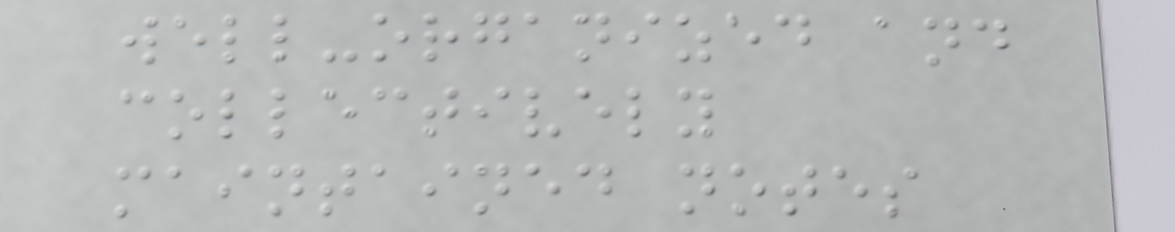well-organized and
collectively
maintained notes
